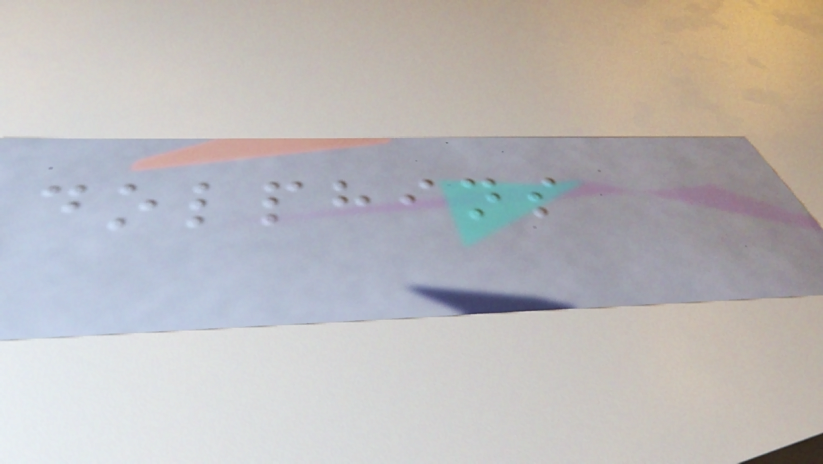dolphins
